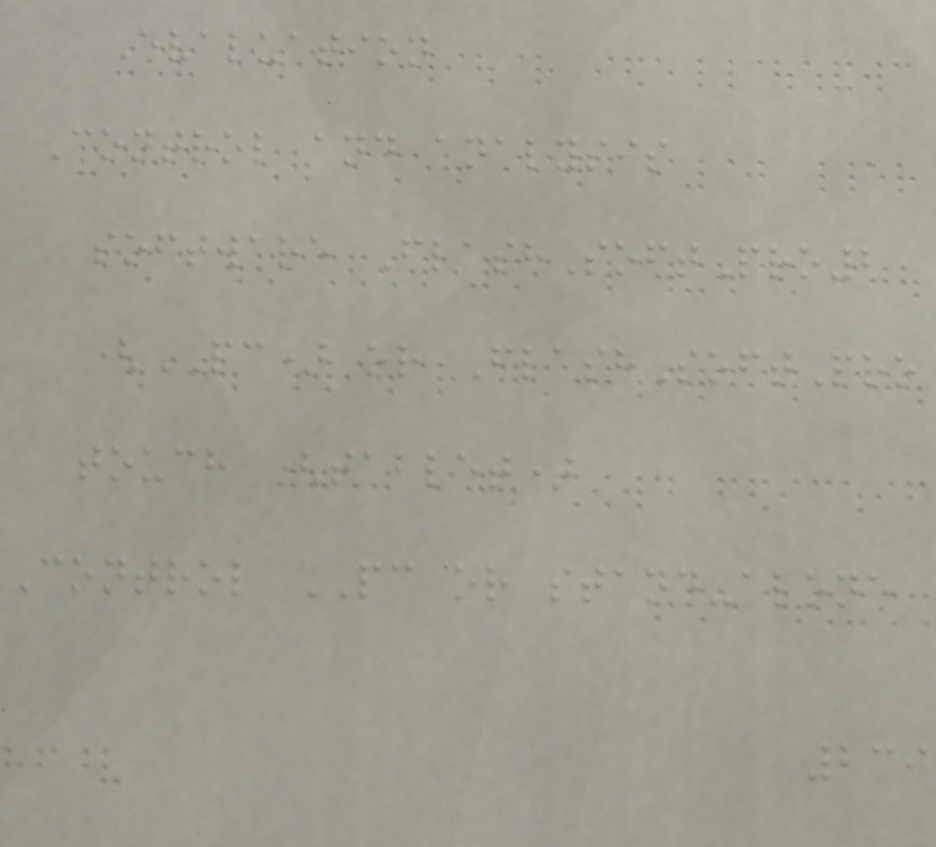Evaluation
Control and analysis
software FlashSoftPro2
(PC) or FlashSoftPro
touch (tablet)
Control PC or stand-alone
239
